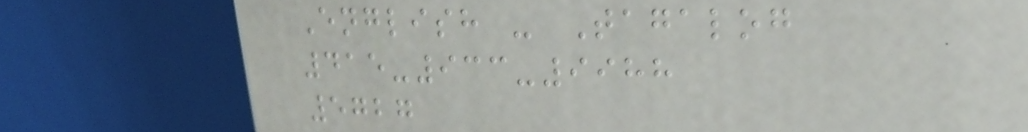English - Tagalog
415-933-9988
5727
